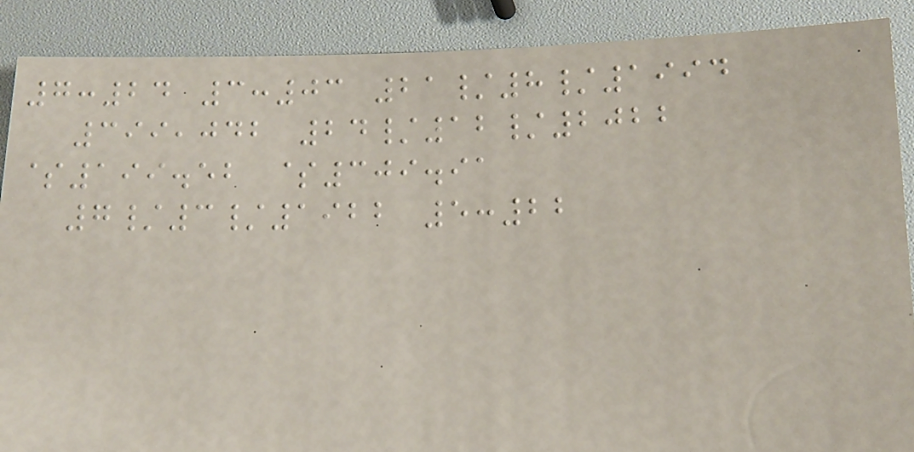7:24 3:03 21/8/1994
399,042 24/12/2022
$199.52 $309.91
7/3/1922 5:22
